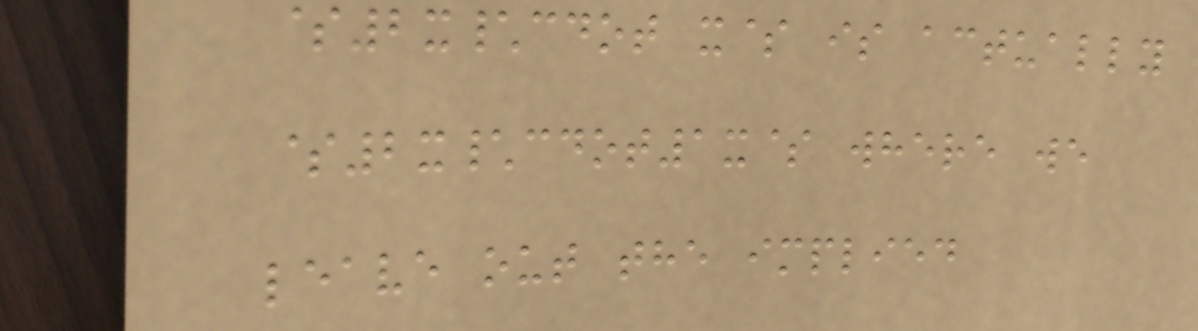$2x\cdot x$ is actually
$2x\cdot1x$ where we
leave out the implied
